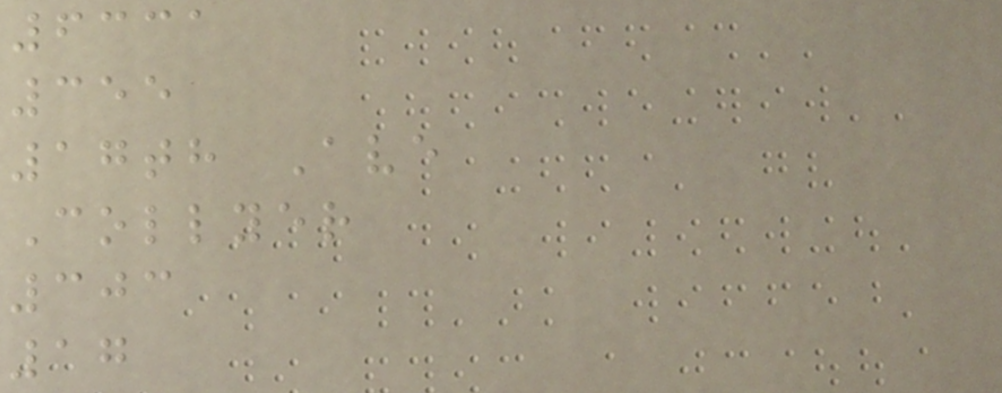6331
355
17th Ave
Collyer
303
17
